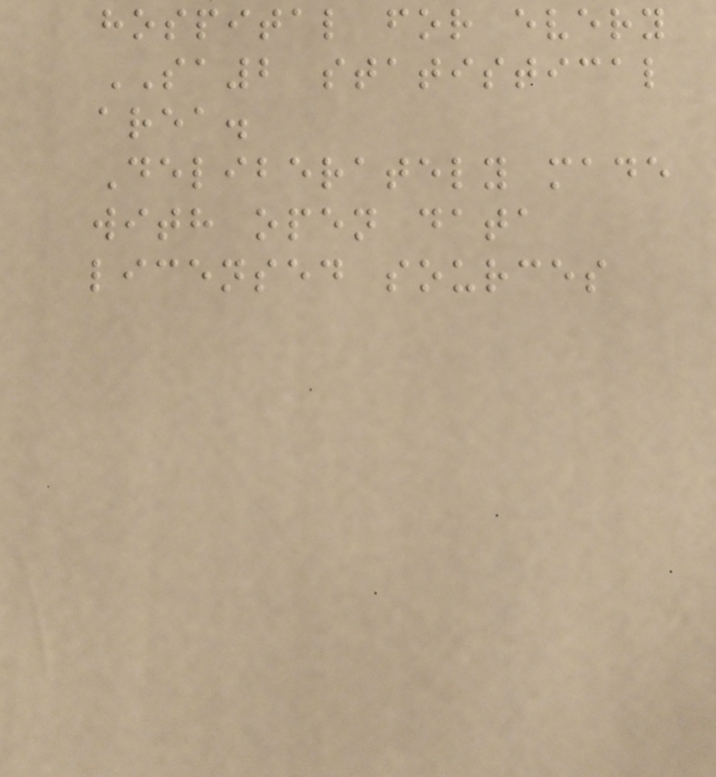hospital for every
SA2 statistical
area.
Deliberately made
with open data
licensed sources
